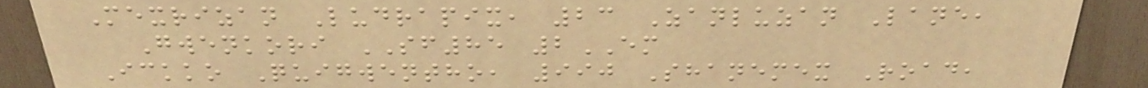Mexrizan Ludrapix, 23 Zanluzan Lane,
Gwenkori SF85 2EM
Ickko Quigwentho, 990 Shanemex Road,
